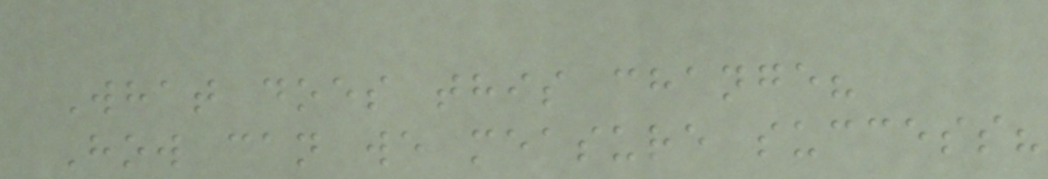What does this change?
How can we measure success?
